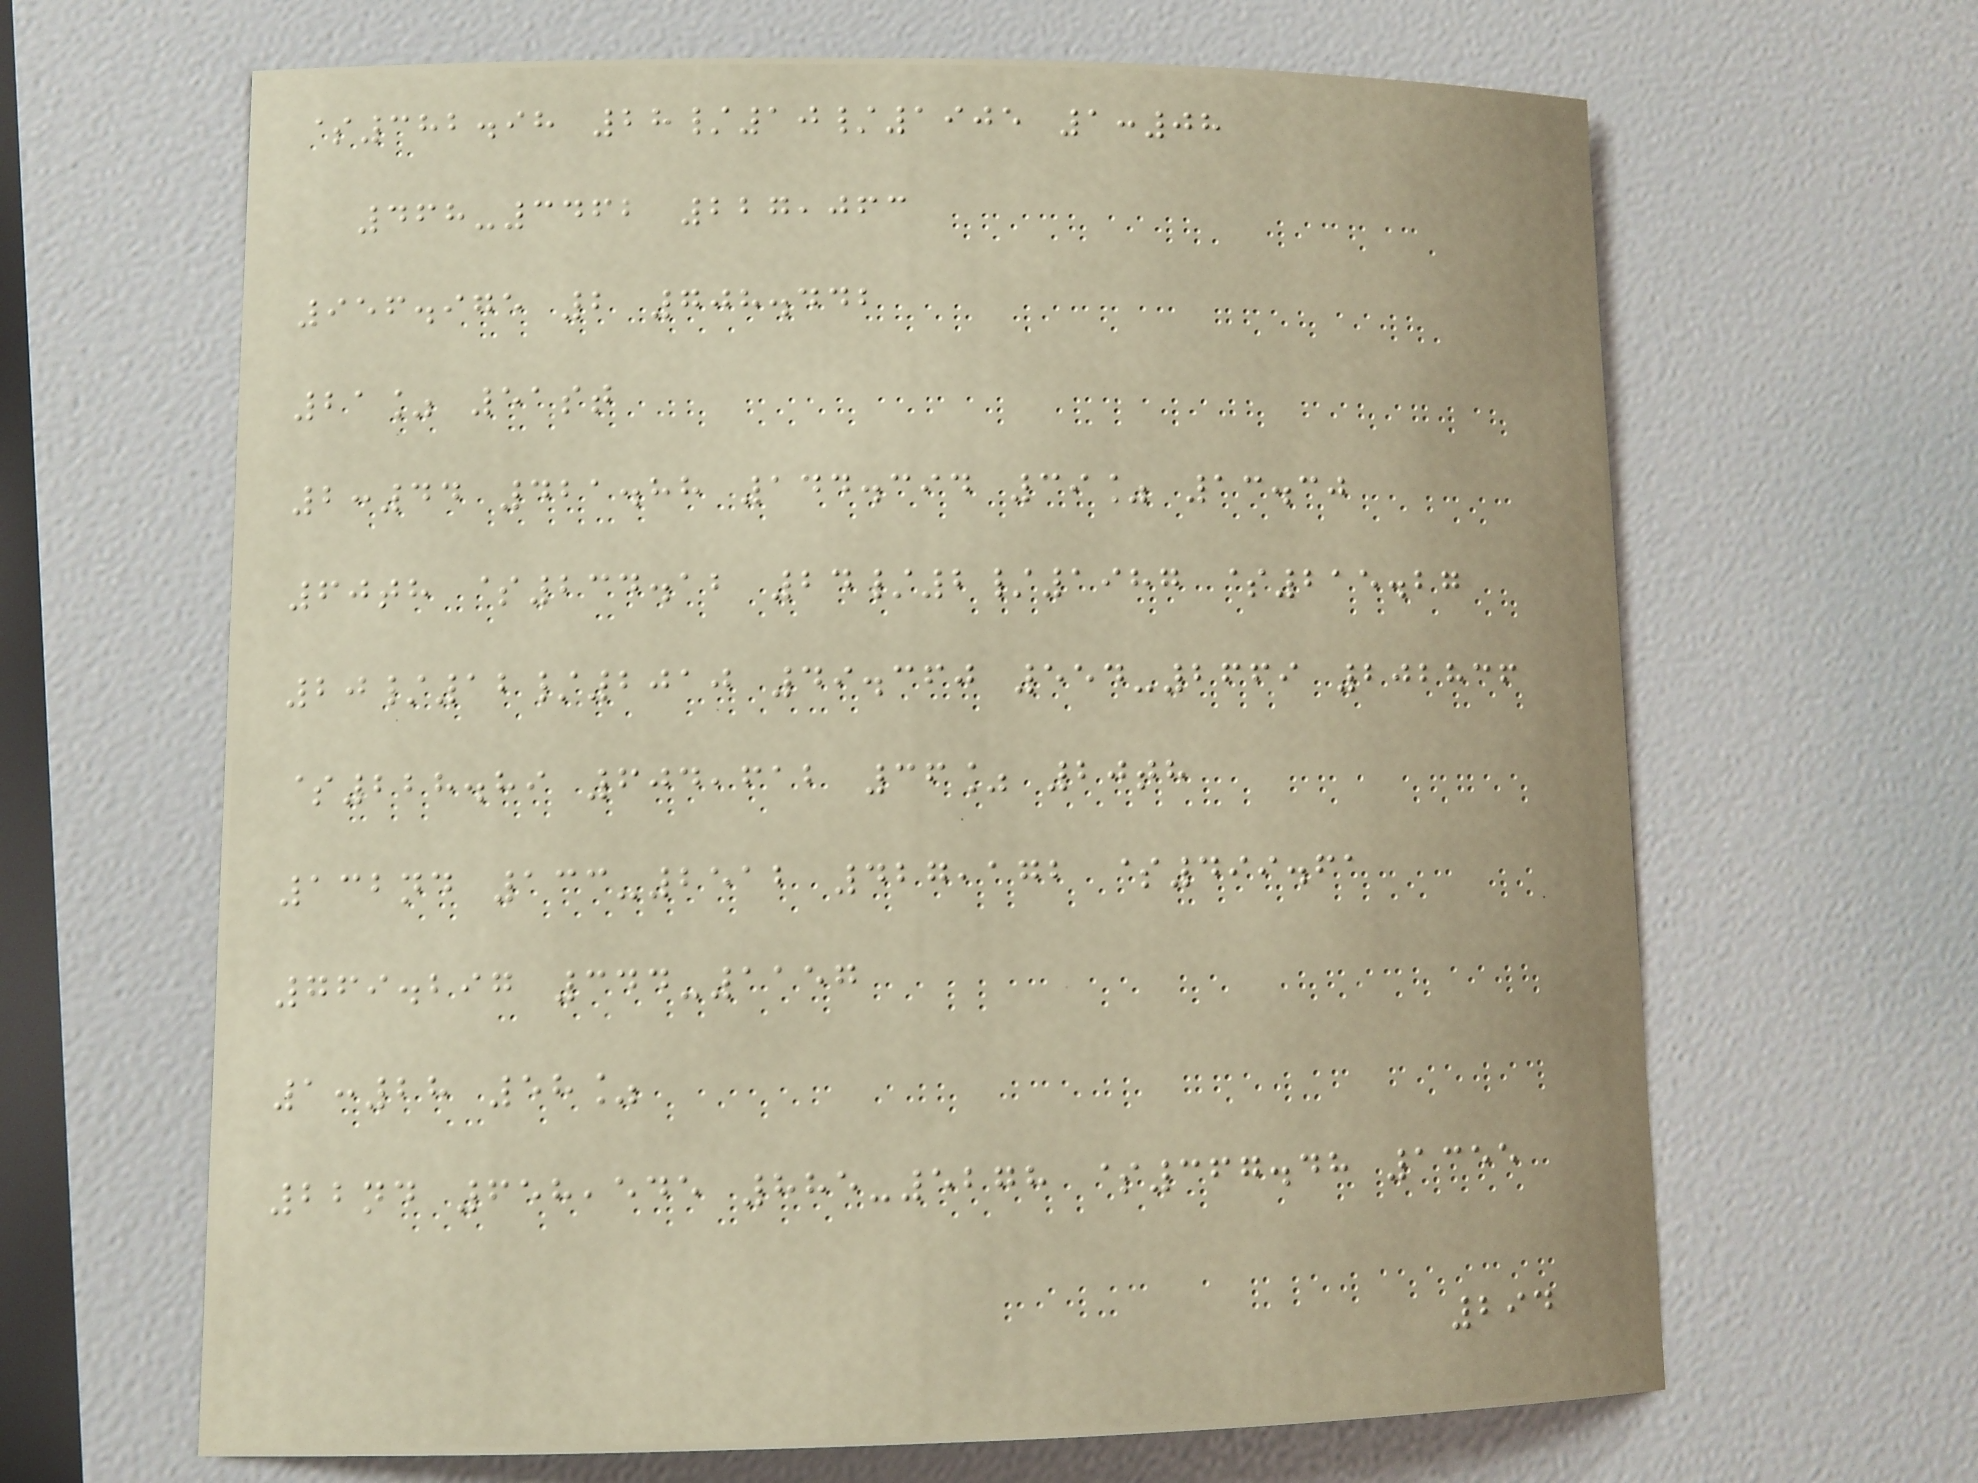$382.98 28/10/1905 1:08
468-3462 227,063
956.975 2 708.442
21% 51st
2:44 421.88 144.394 39% 13.30
60th $234.12 24/2/1987 $215.27
20/12/2010 49.360 554-2669 202836
$228.89 604,612 36% 20th
132nd 133-2512 427,172 $499.61
769.297 344-1157
1:28 58%
22nd 658,545 885-5278 $367.48 1355
294
